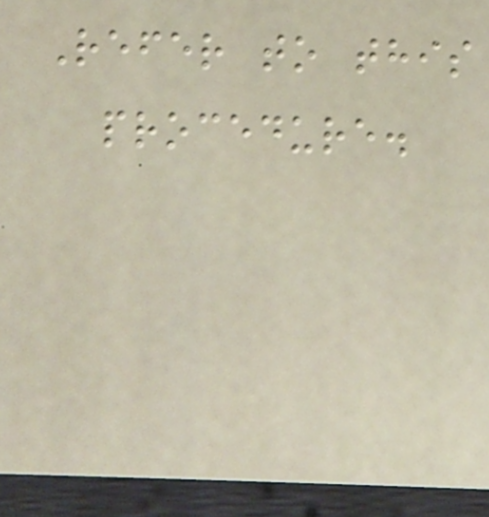Refer to this
procedure.
